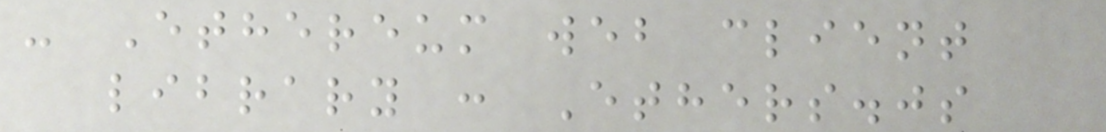- Ethereum web client
library : Ethers.js
